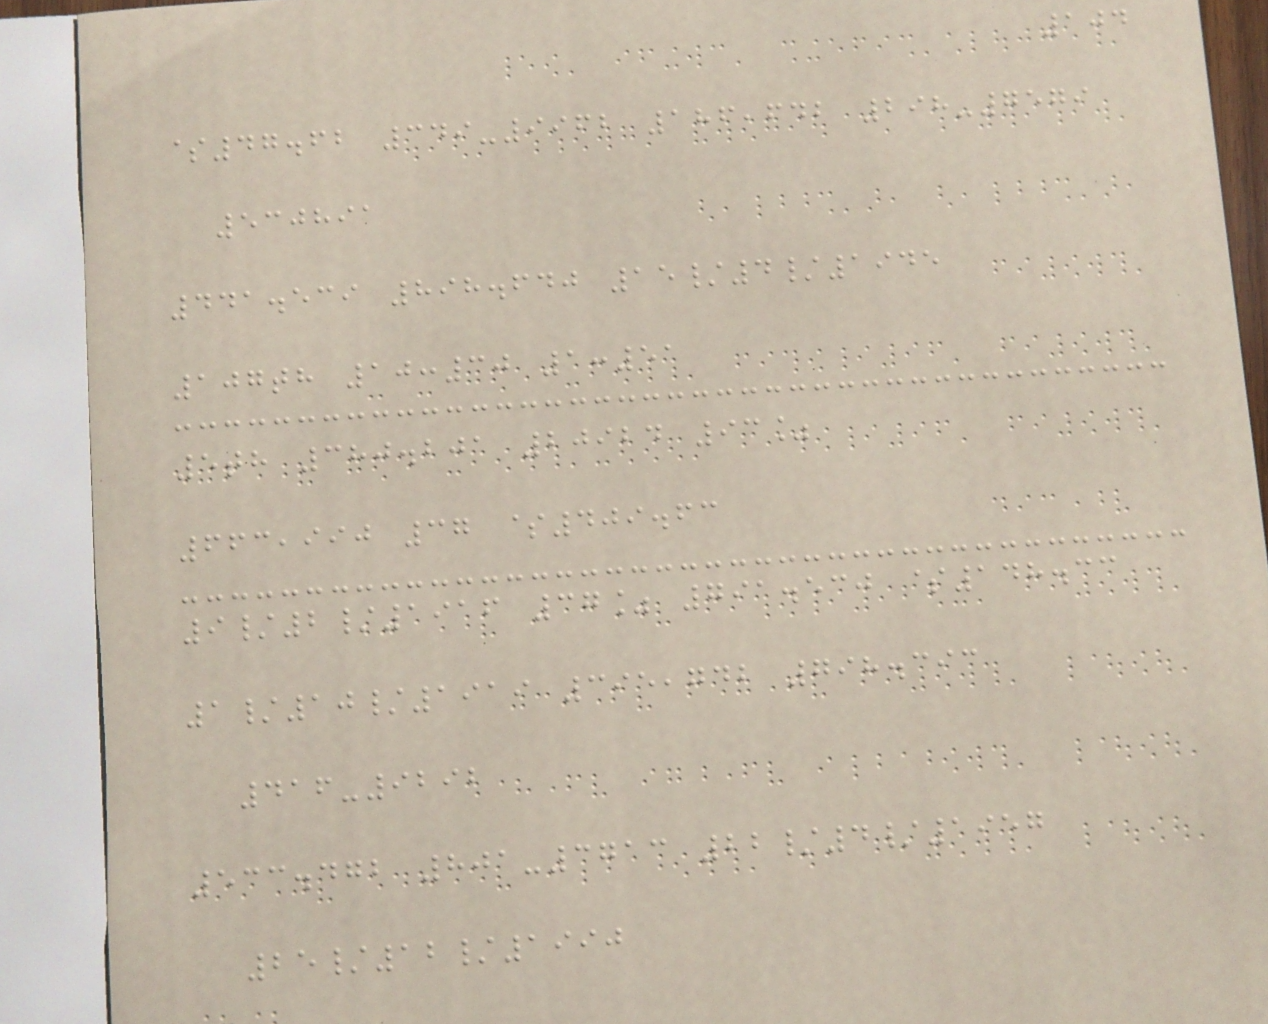104
$47.62 349-9962 186,642 298-7579
530891
441.539 898.640 15/4/1945
107th 10:30 1:51
5th 380.201 20924 93%
663,990 37 $409.63
9/2/1916 37% 791.530 $148.33
1/10/1919 395,742 798.393
416-9292
533.472 801-3713 22/4/1957
25/12/1990
